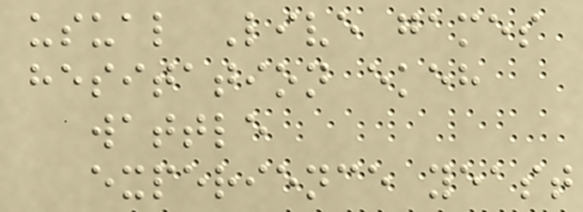usual Live games
hesitation ekeh
wattle
experience yeast
